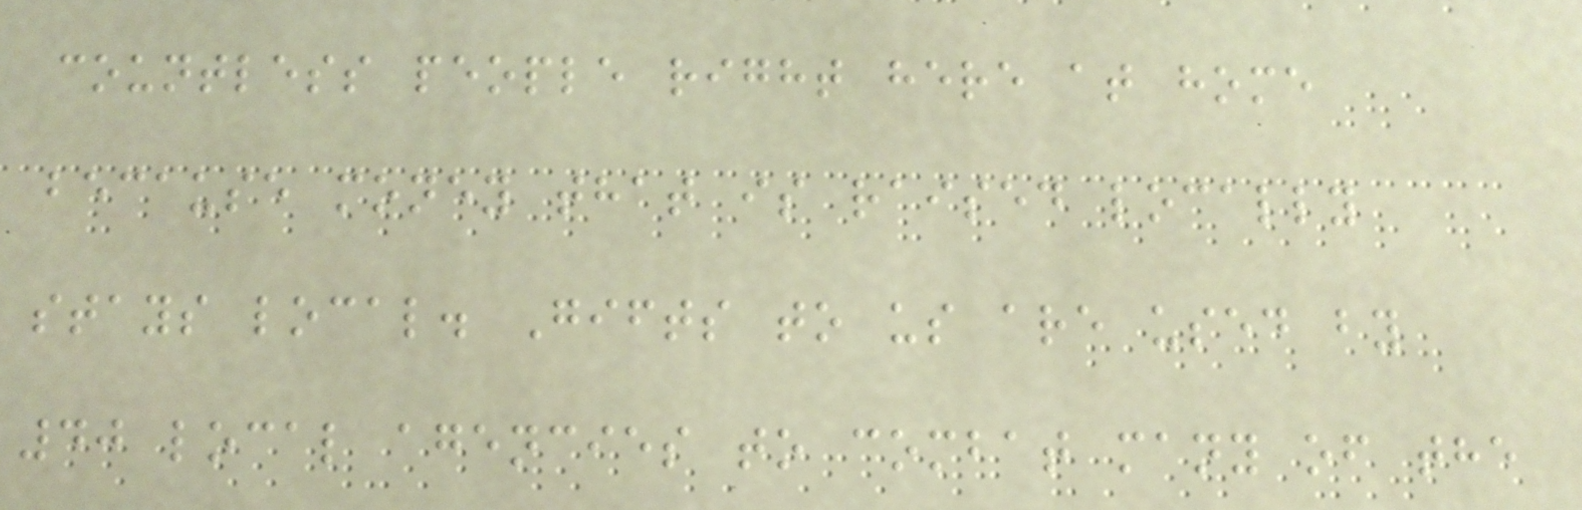countless people right here at home
because money that is raised locally
stays local. Gifts to us are used by
40 local agencies to combat many of the
